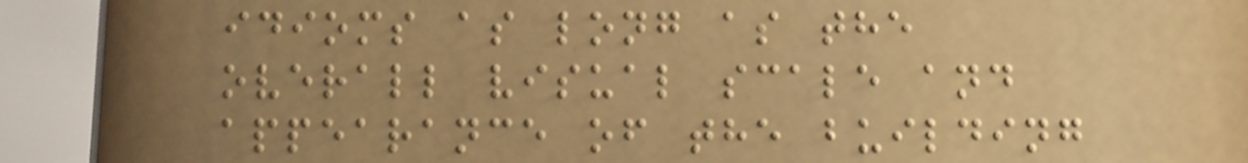idioms as long as the
overall visual scale and
appearance of the building
